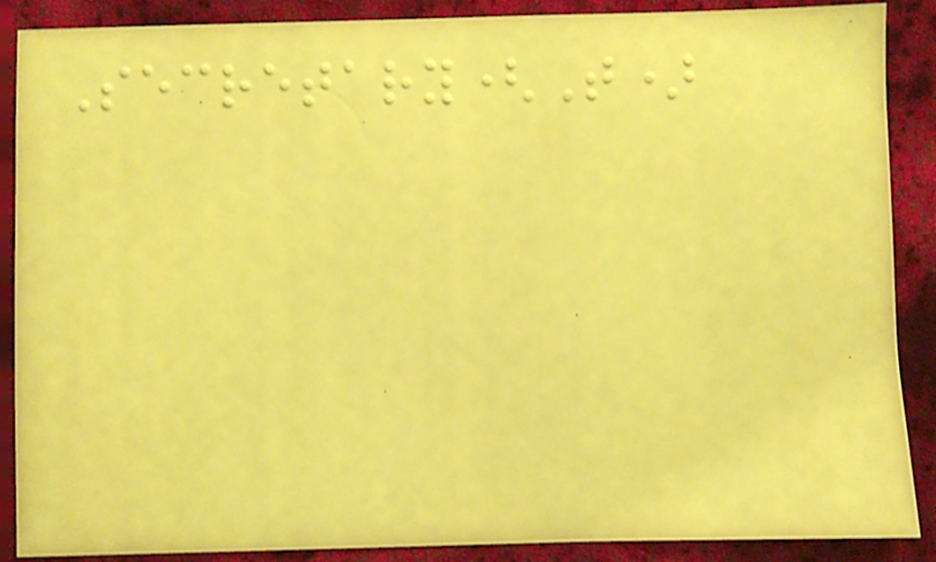Secretary(T)
